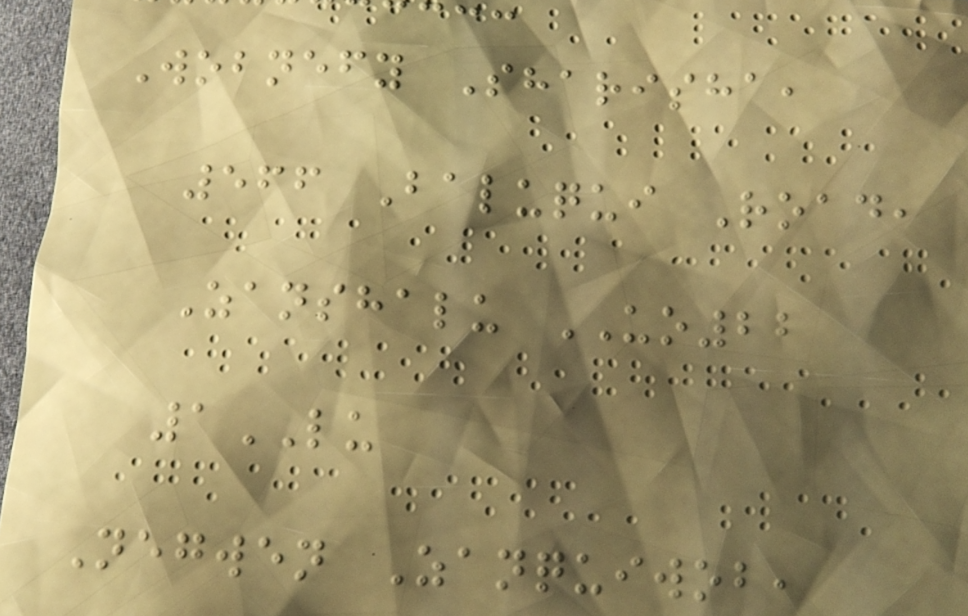Wobnefy Sharisha,
566 Baluqui Road,
Zanshalu UO22
1LU
Negwen Zanquiwob,
